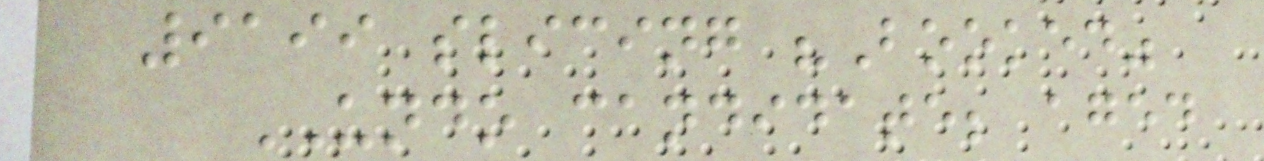9199 slicing "Booked"
UNDO candidate; aged
